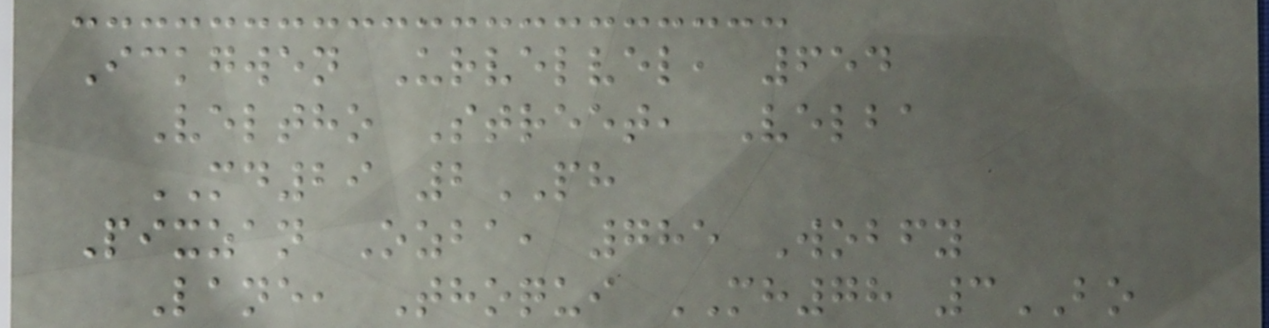Ickgwen Urvelvel, 654
Veltho Street, Velba
MD29 2PH
Pixzan Ozba, 785 Wobfy
Lane, Thoqui MH78 3BO
